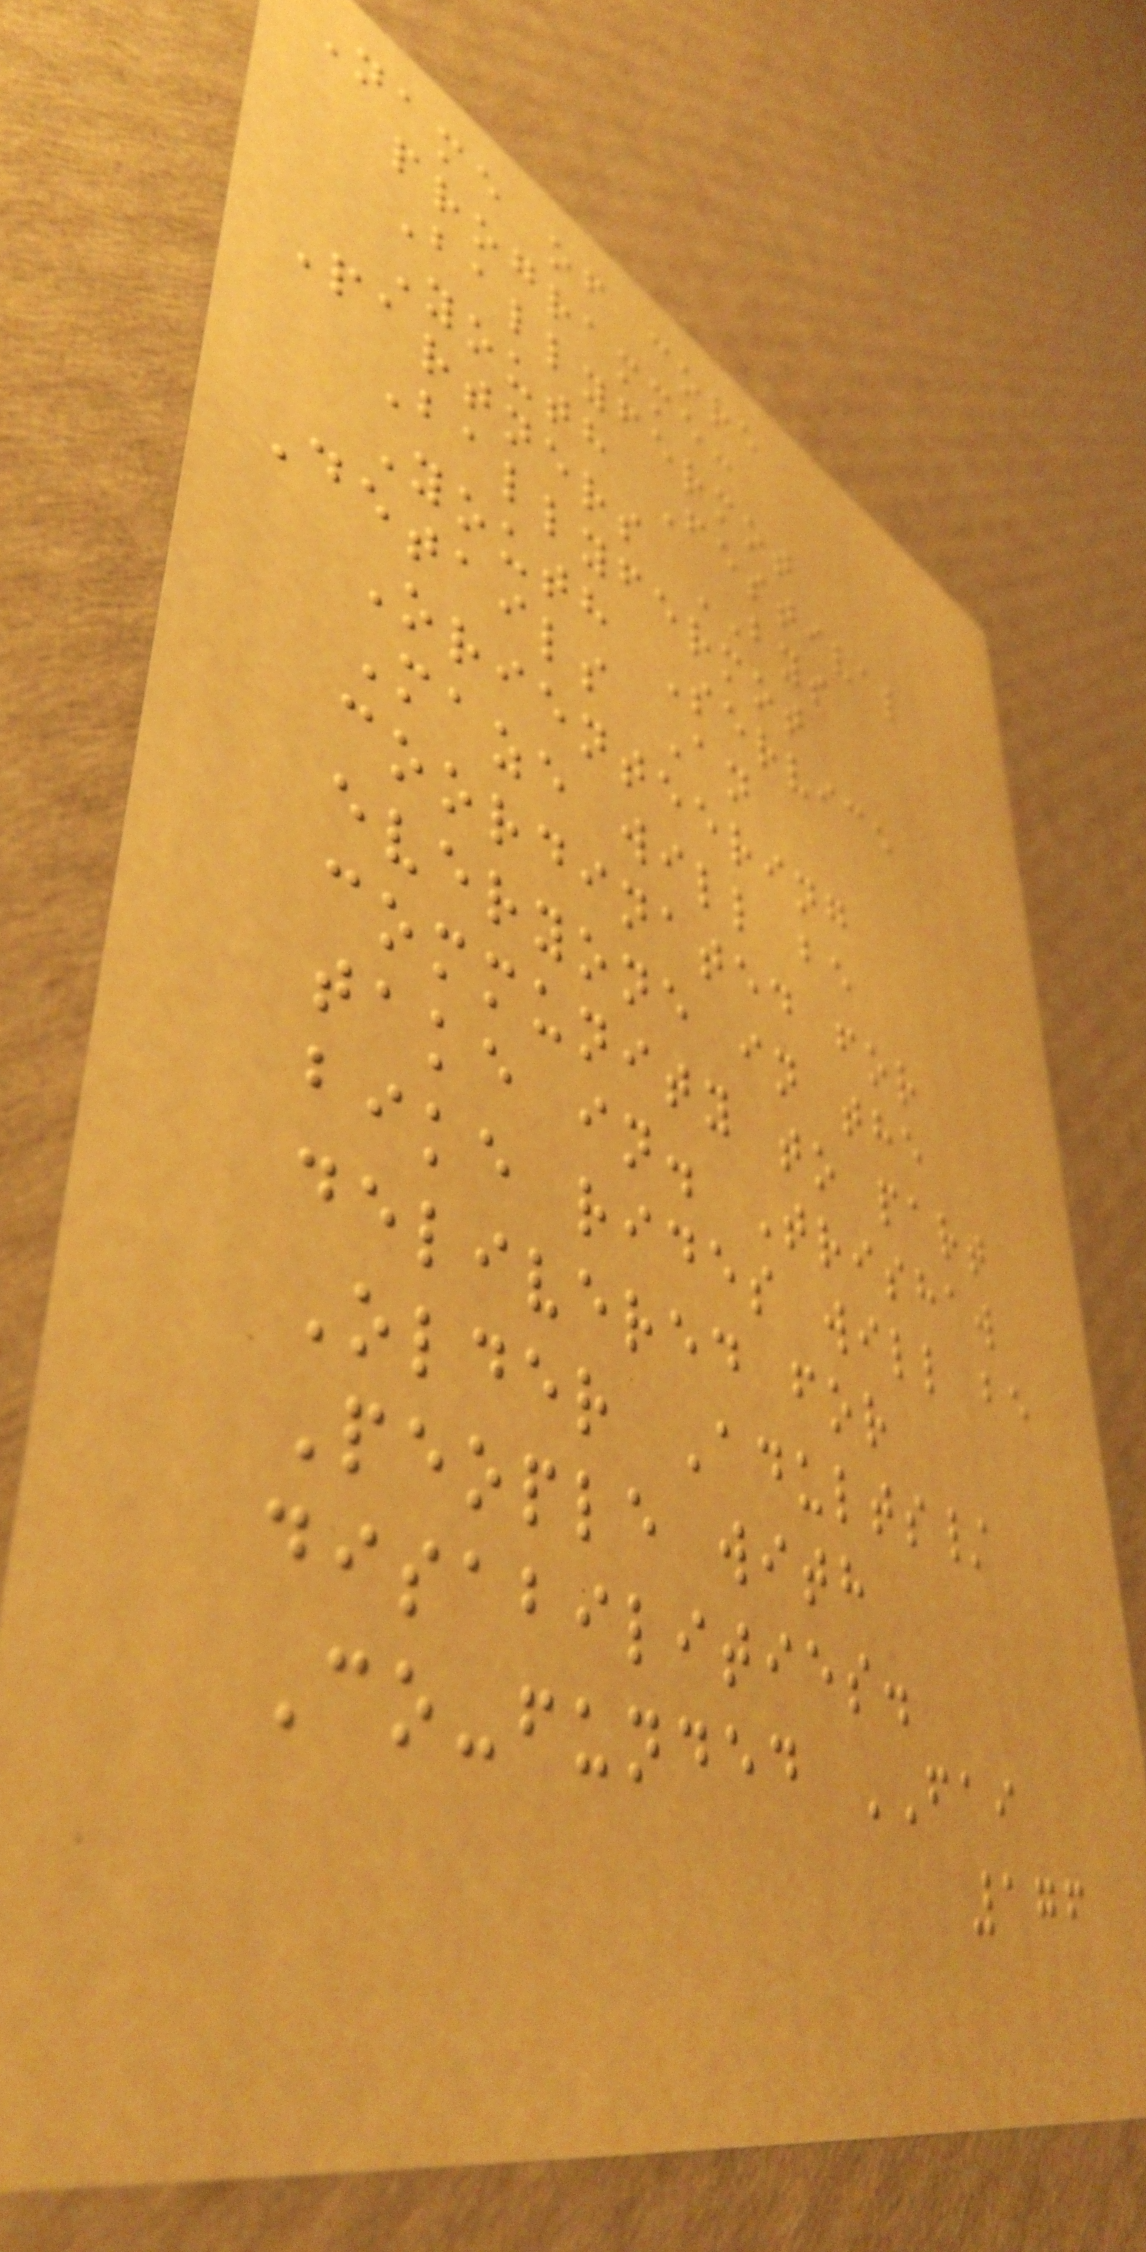Name of core
programme:
Ballyfermot
Youth Festival
Partners BYS
Ballyfermot
Youth Service
Details An
Orienteering
Maze will be
coordinated for
everyone in the
community to part
take in. Trishaw
bike rides will be
delivered for
Older Adults/
People with
disabilities.
Co-funded FAI
176
